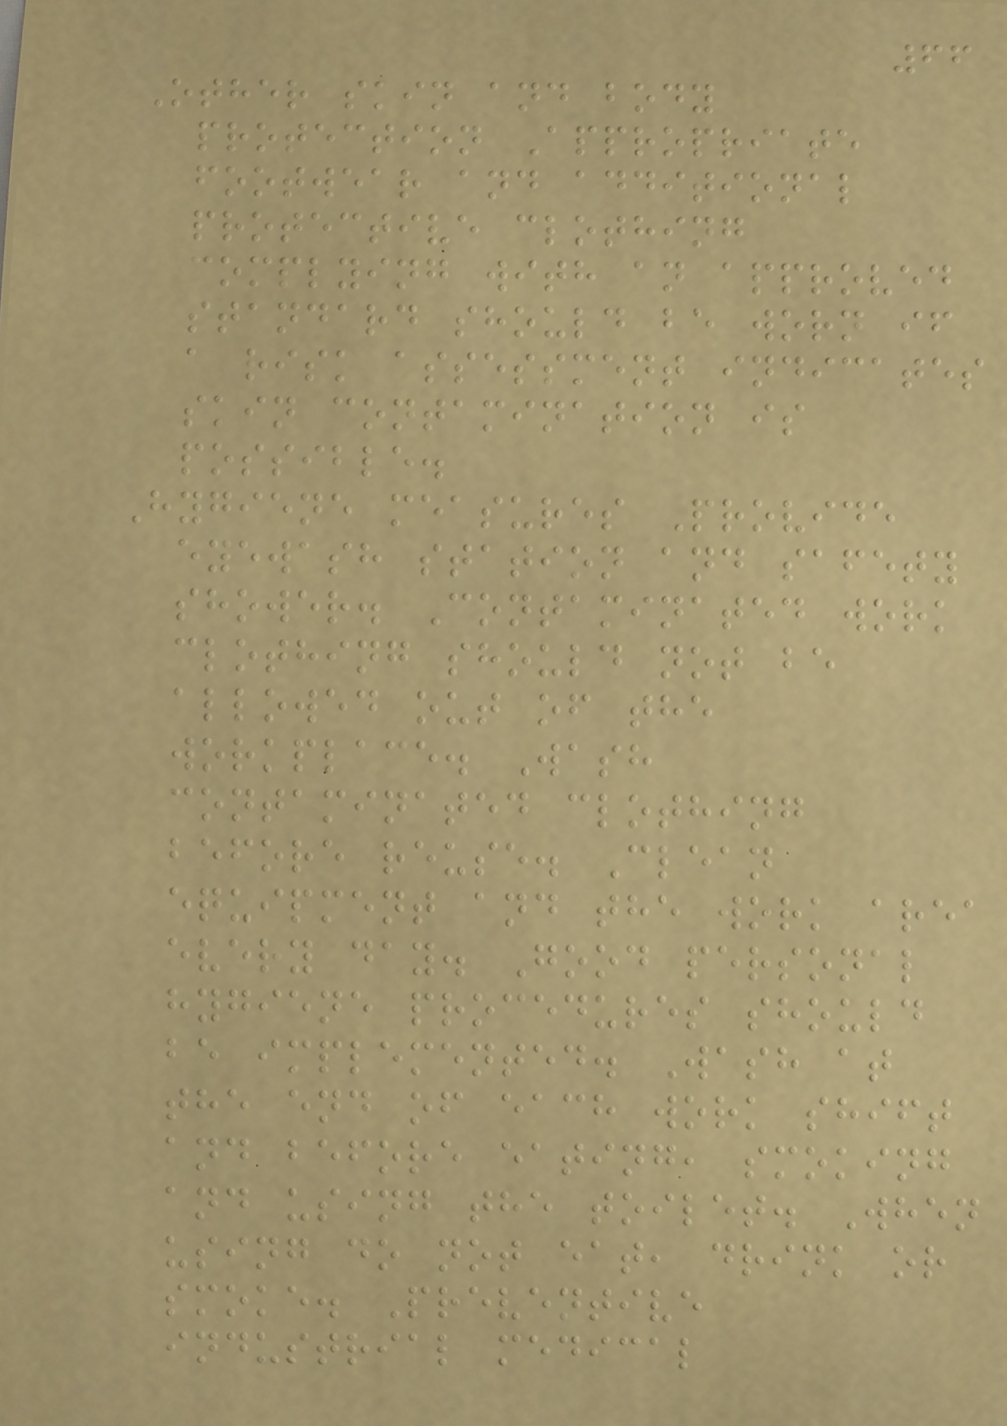66
Other skin and body
protection Appropriate
footwear and additional
protective clothing
complying with an approved
standard should be worn if
a risk assessment indicates
skin contamination is
possible.
Hygiene measures Provide
eyewash station and safety
shower. Contaminated work
clothing should not be
allowed out of the
workplace. Wash
contaminated clothing
before reuse. Clean
equipment and the work area
every day. Good personal
hygiene procedures should
be implemented. Wash at
the end of each work shift
and before eating, smoking
and using the toilet. When
using do not eat, drink or
smoke. Preventive
industrial medical
